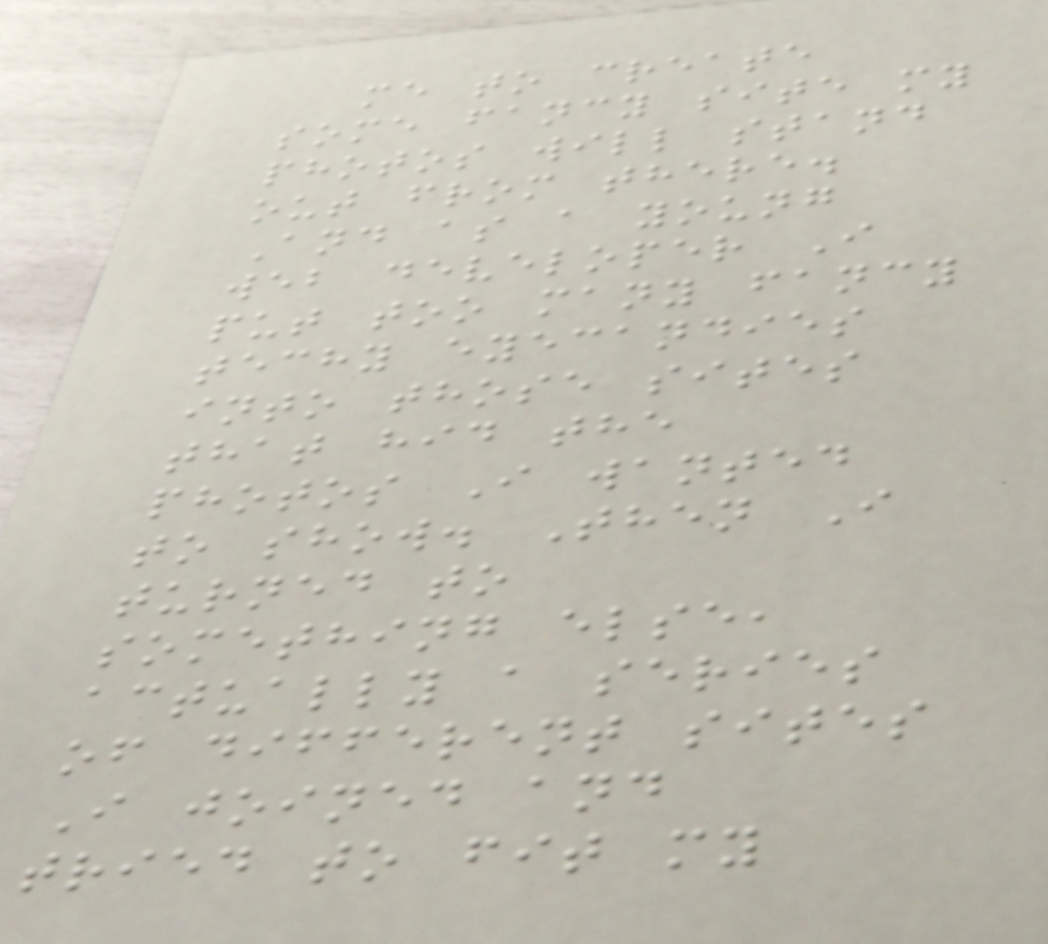me to create
some fancy site my
photos will stand
out from there.
And as a young
web developer I
put too many fancy
techy eyecandies
into those sites
that hid the
photos I wanted
to show. Then I
turned to
something else,
actually a series
of different sites
I joined and
tried to fit my
